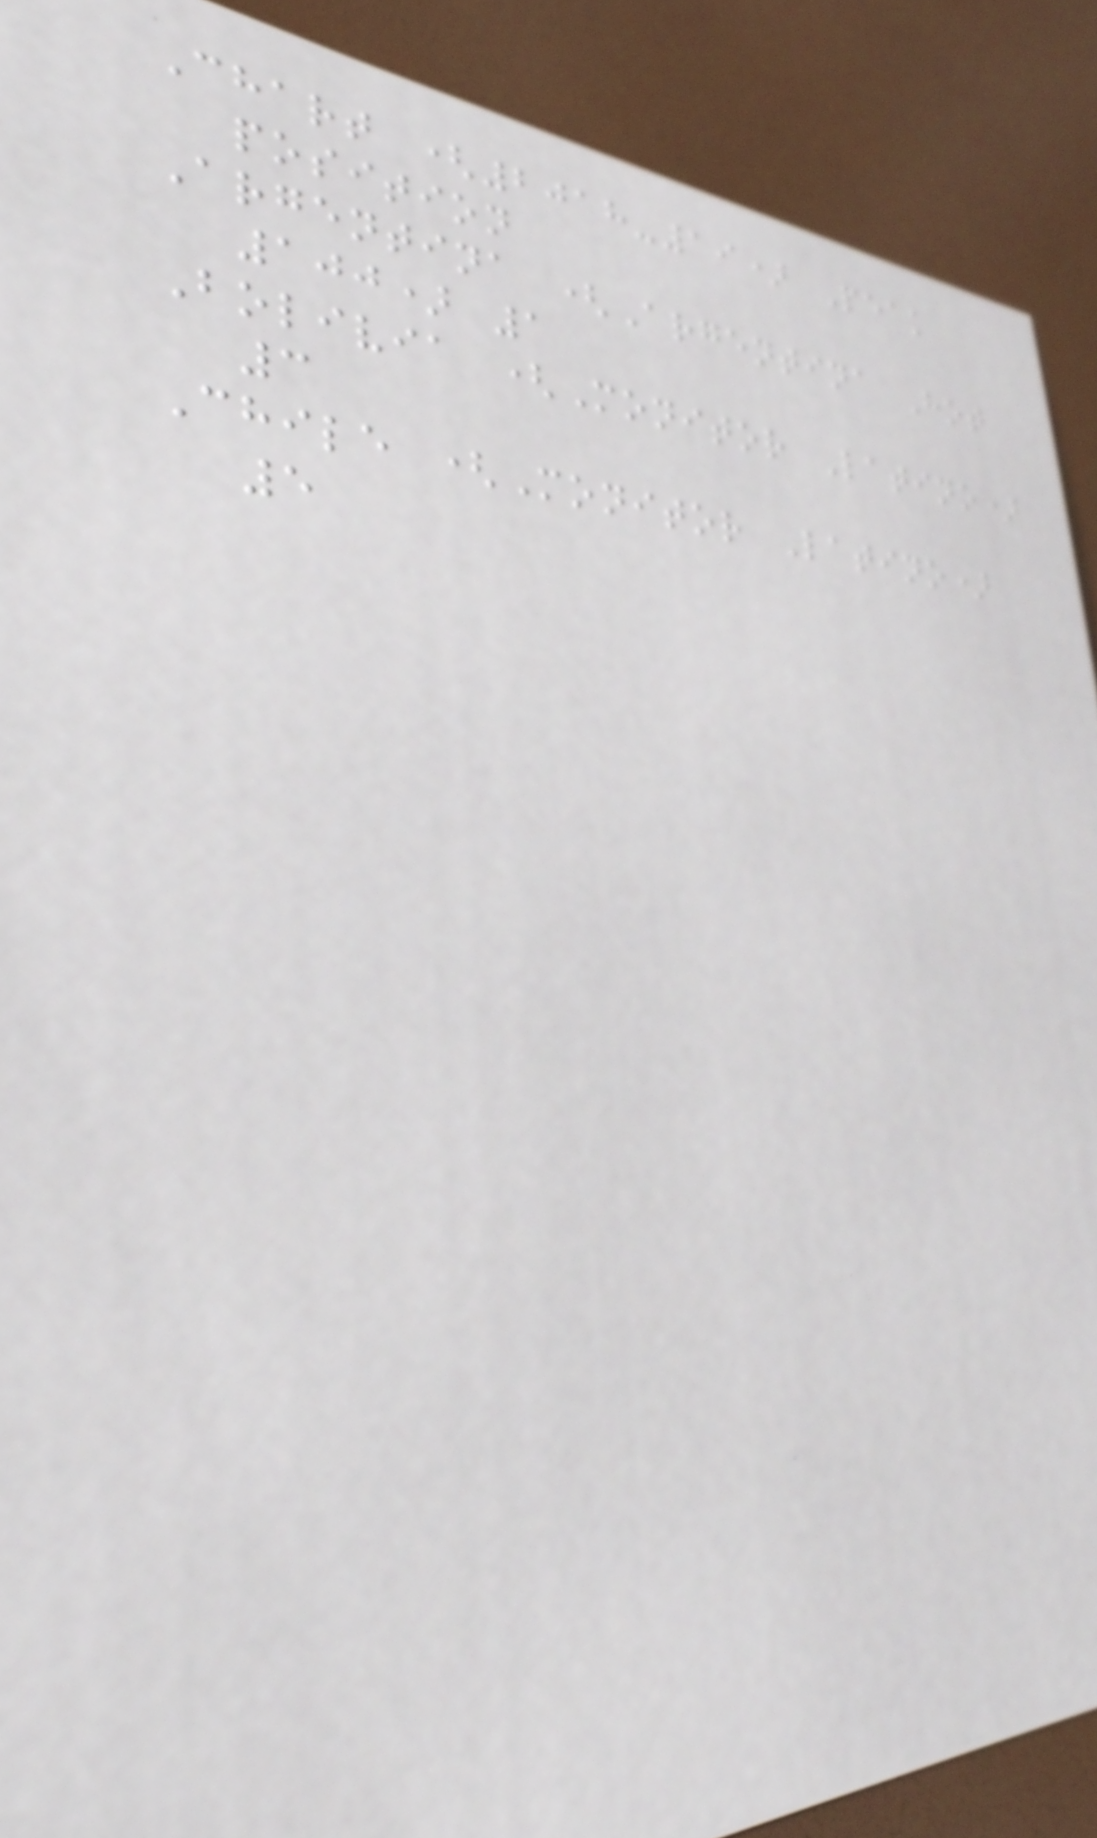Chart (2018-19) Peak
position
Argentina (Argentina Hot
100) 1
Bolivia (Monitor Latino)
3
Chile (Monitor Latino)
5
